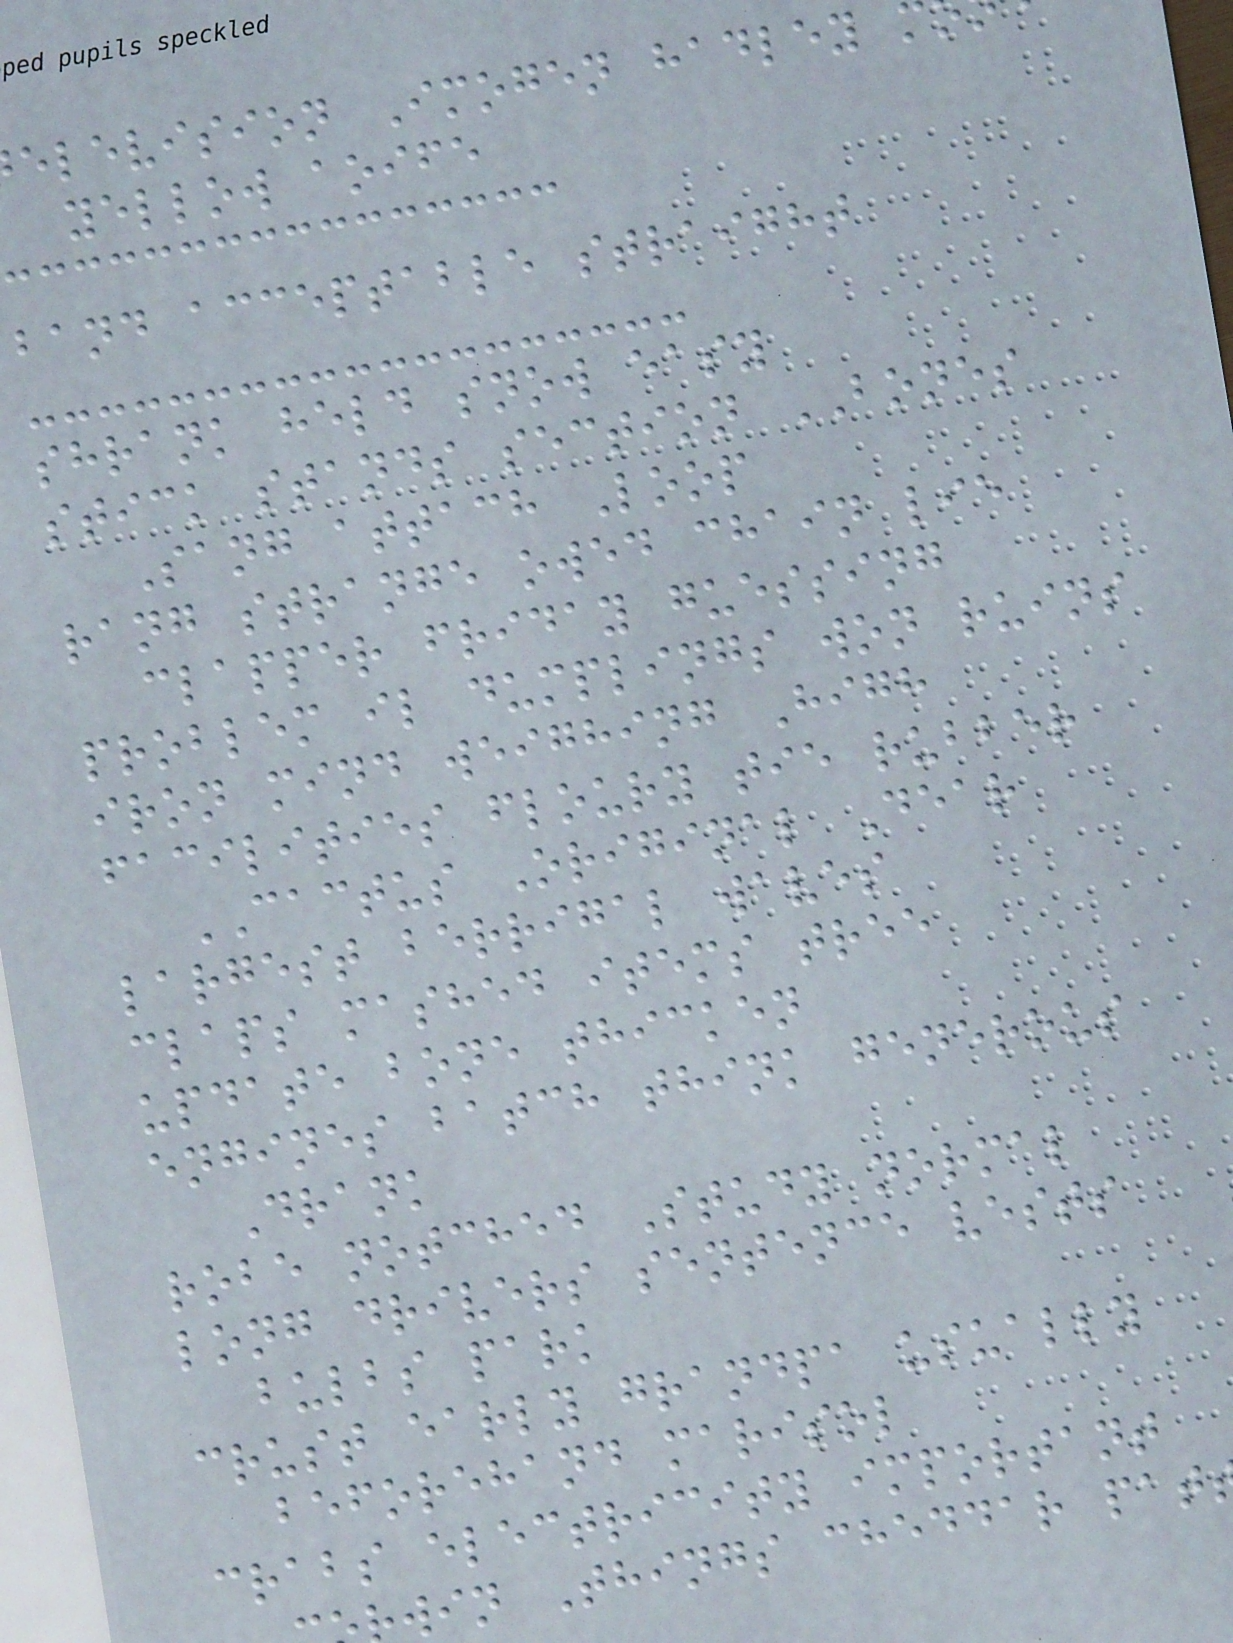elevision Imogen hadley
yellow aoife
band acceptable straight
shrank held snow easy
stick stands section BONES
Sang attach Loop
rang strange owed chain lie
clapper friday guessing
problem il dumplings won ruins
iron mind weighing High
facilities floury tie rubber
CACTUS Original Dear
largest berrigal waves
claps mashed items tree
update bone thicken
engines batch think generous
Drank
robe notched Study normal
long drivers sentence vests
bulbs park
crust early grandpa usually
beforehand marisol
crabs electricity important
win Things cheddar pat
